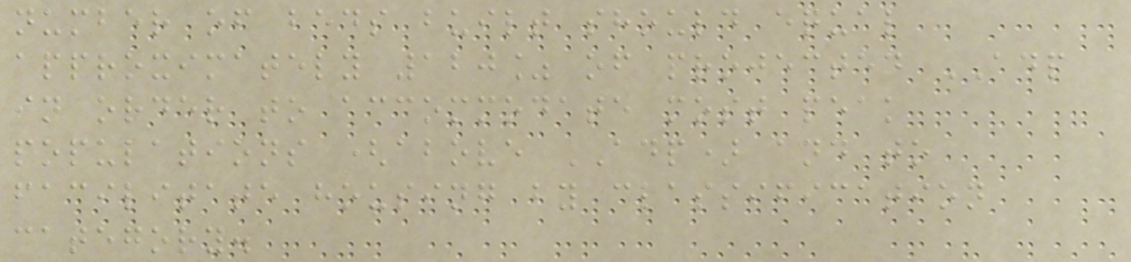number of beds built should equal
approximately 120% of projected ADP
in order to accommodate most peak
populations (above ADP) and to
facilitate housing by classification
category.
